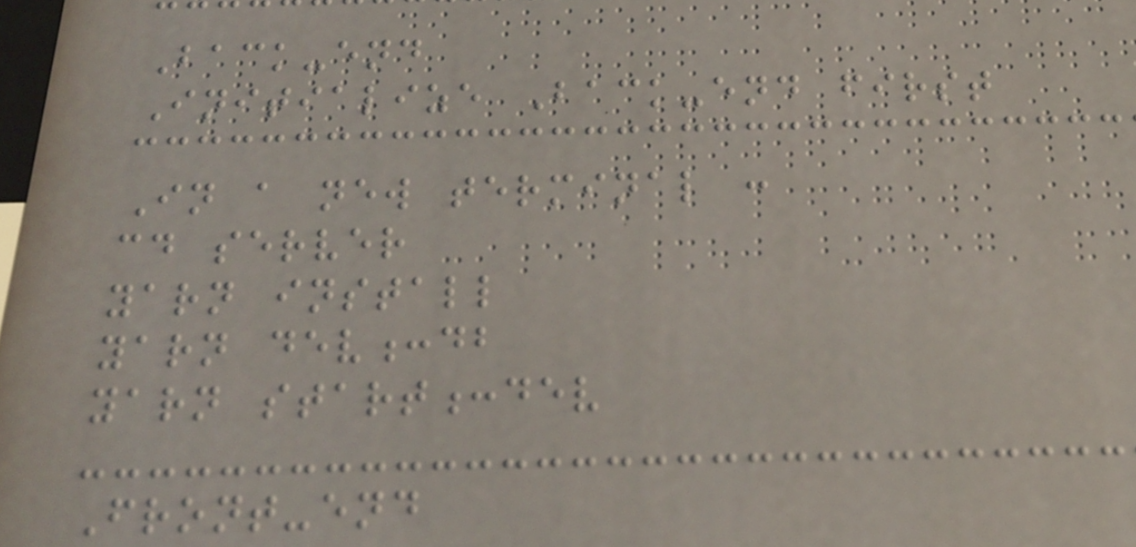Back-end
Initialize Back-end first
In a new terminal :
cd server
yarn install
yarn dev:db
yarn start:dev
Front-end
